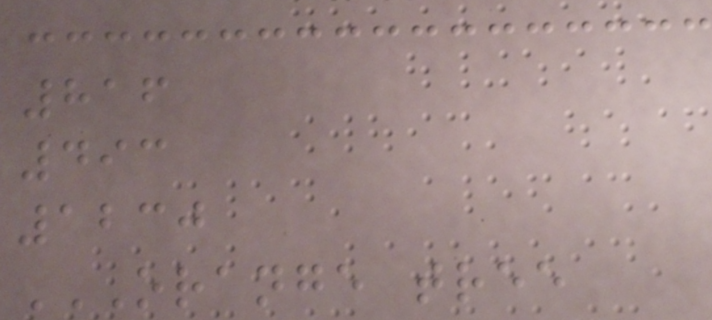816
493
1230
ORANGE TREE
